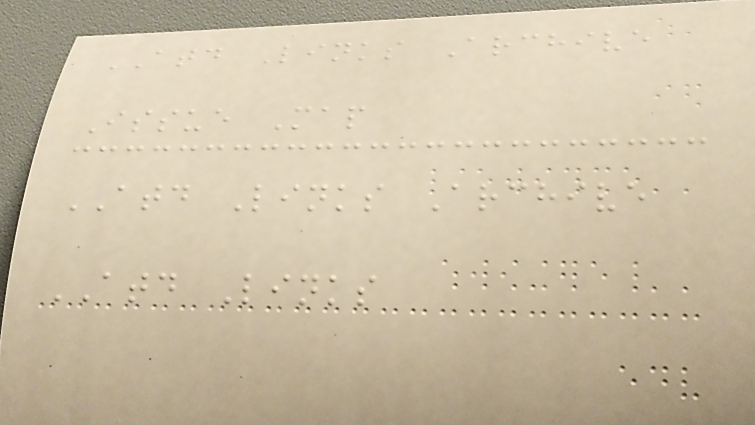ATD Links Archive
Issue Map
ATD Links Archive
ATD Links
